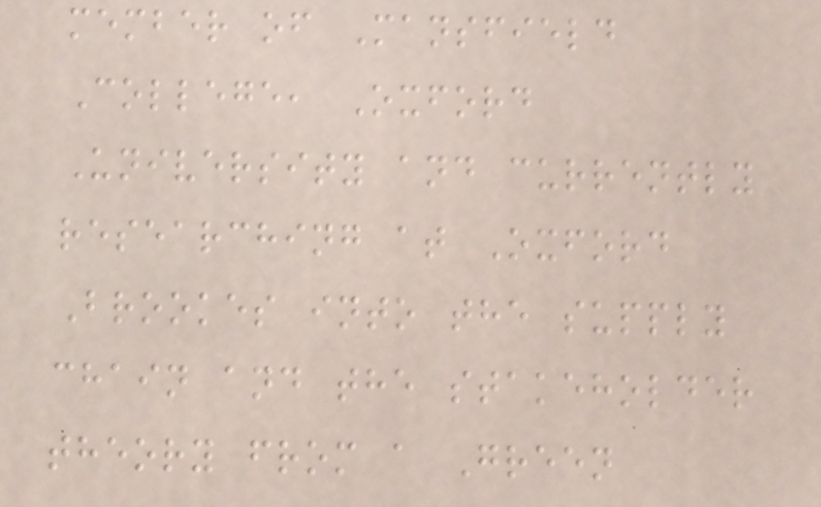member of Mansfield
College, Oxford
University and currently
researching at Oxford
Brookes into the supply
chain and the stakeholder
theory from a Green
